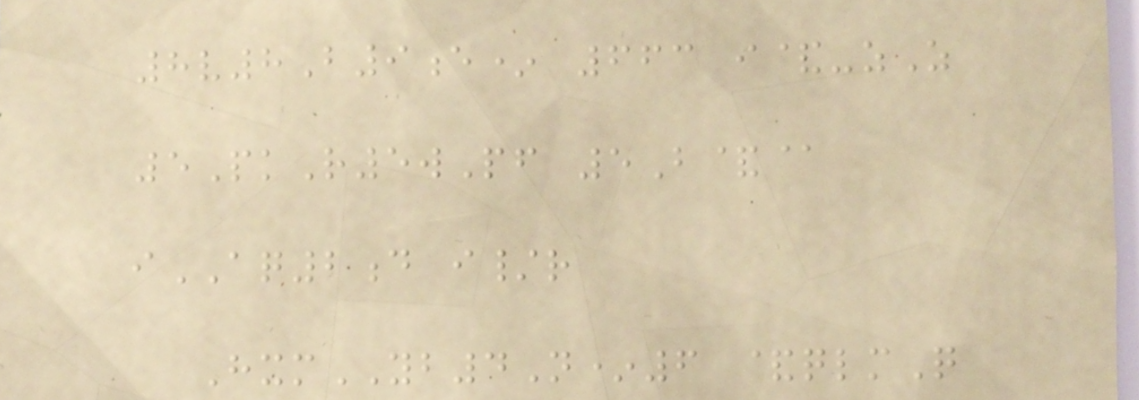8v8B9e* 663 i&-zZ
5PkR5wPf 5B&@
iAQ2d i/r
HxmYB4N*6 &qlmQ
